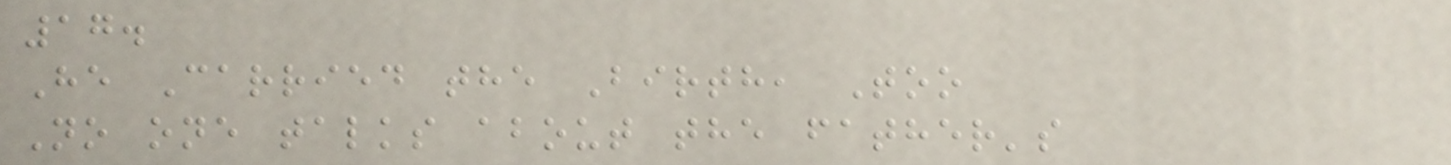17.
He Carried the Birth, Too
No one talks about the father's
